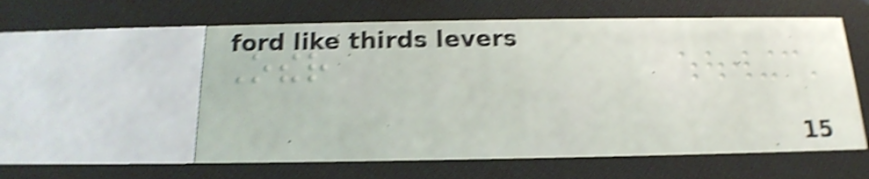Other
